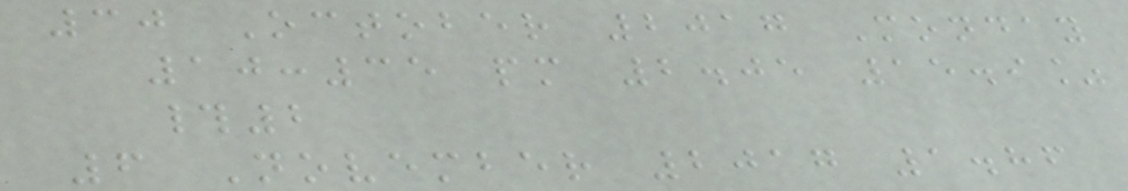30 October 2017 Monday
10:35 pm 2.05 15.9%
#2
6 November 2017 1.86
